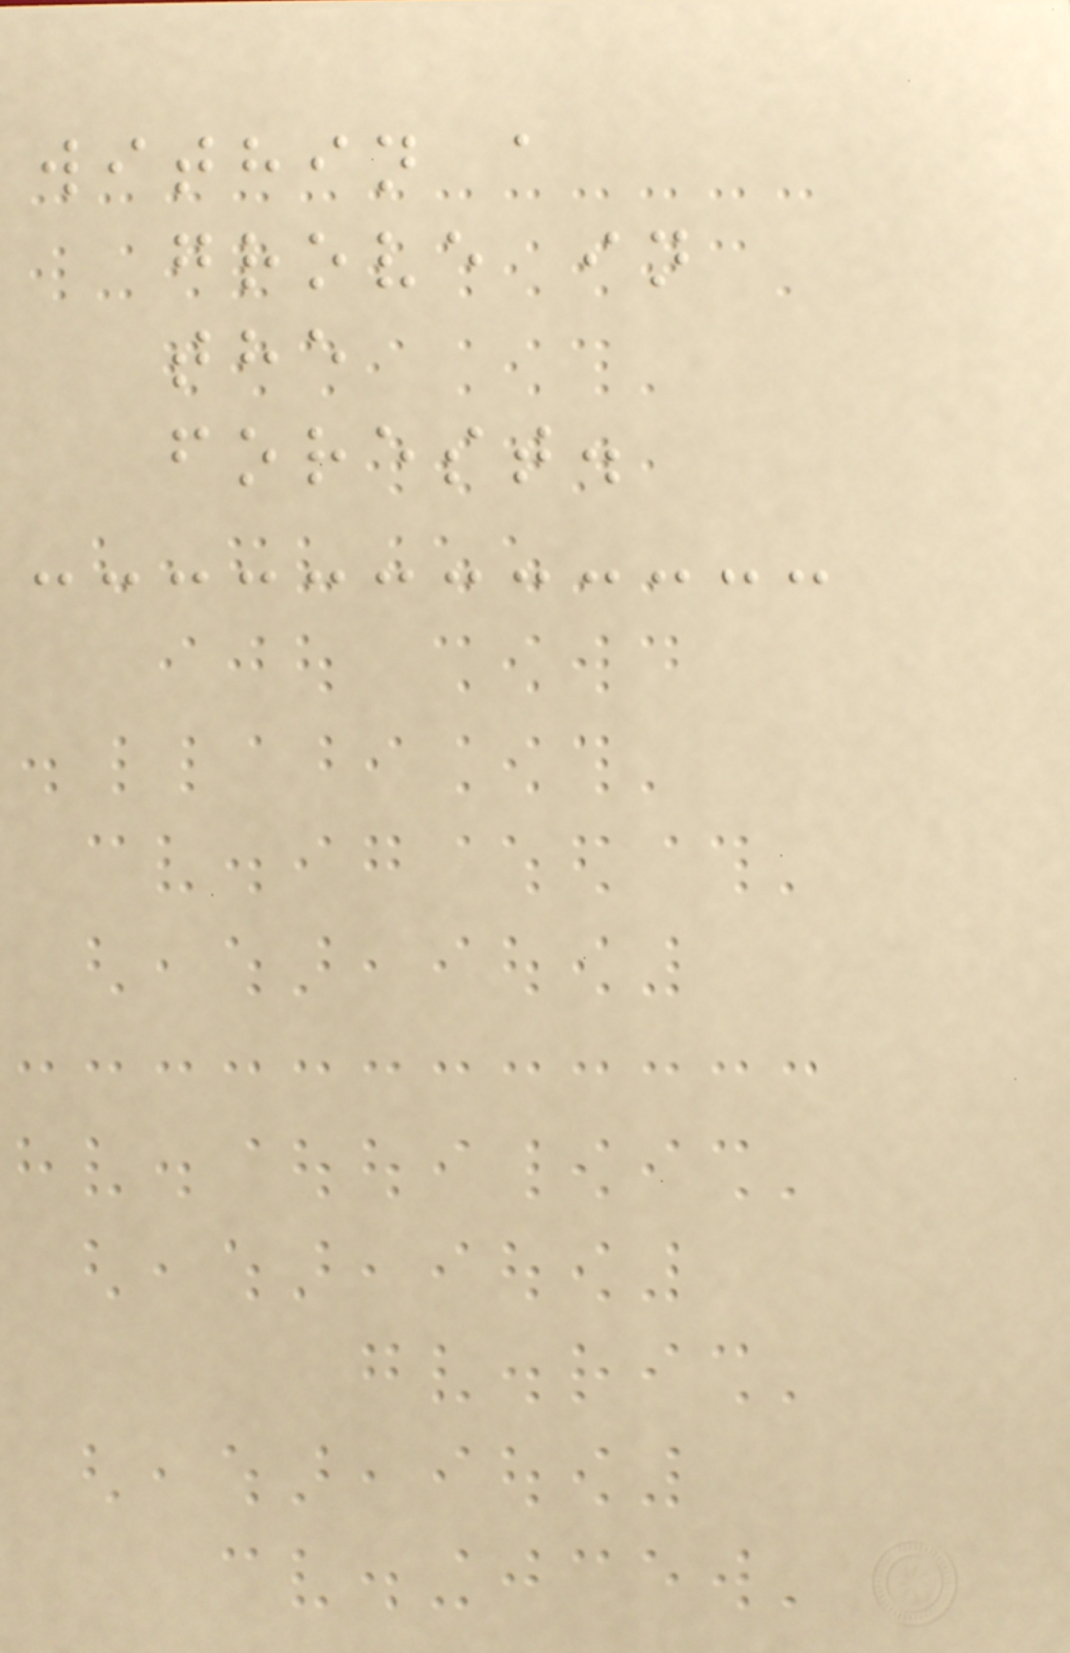within a
grove in
the
forest.
